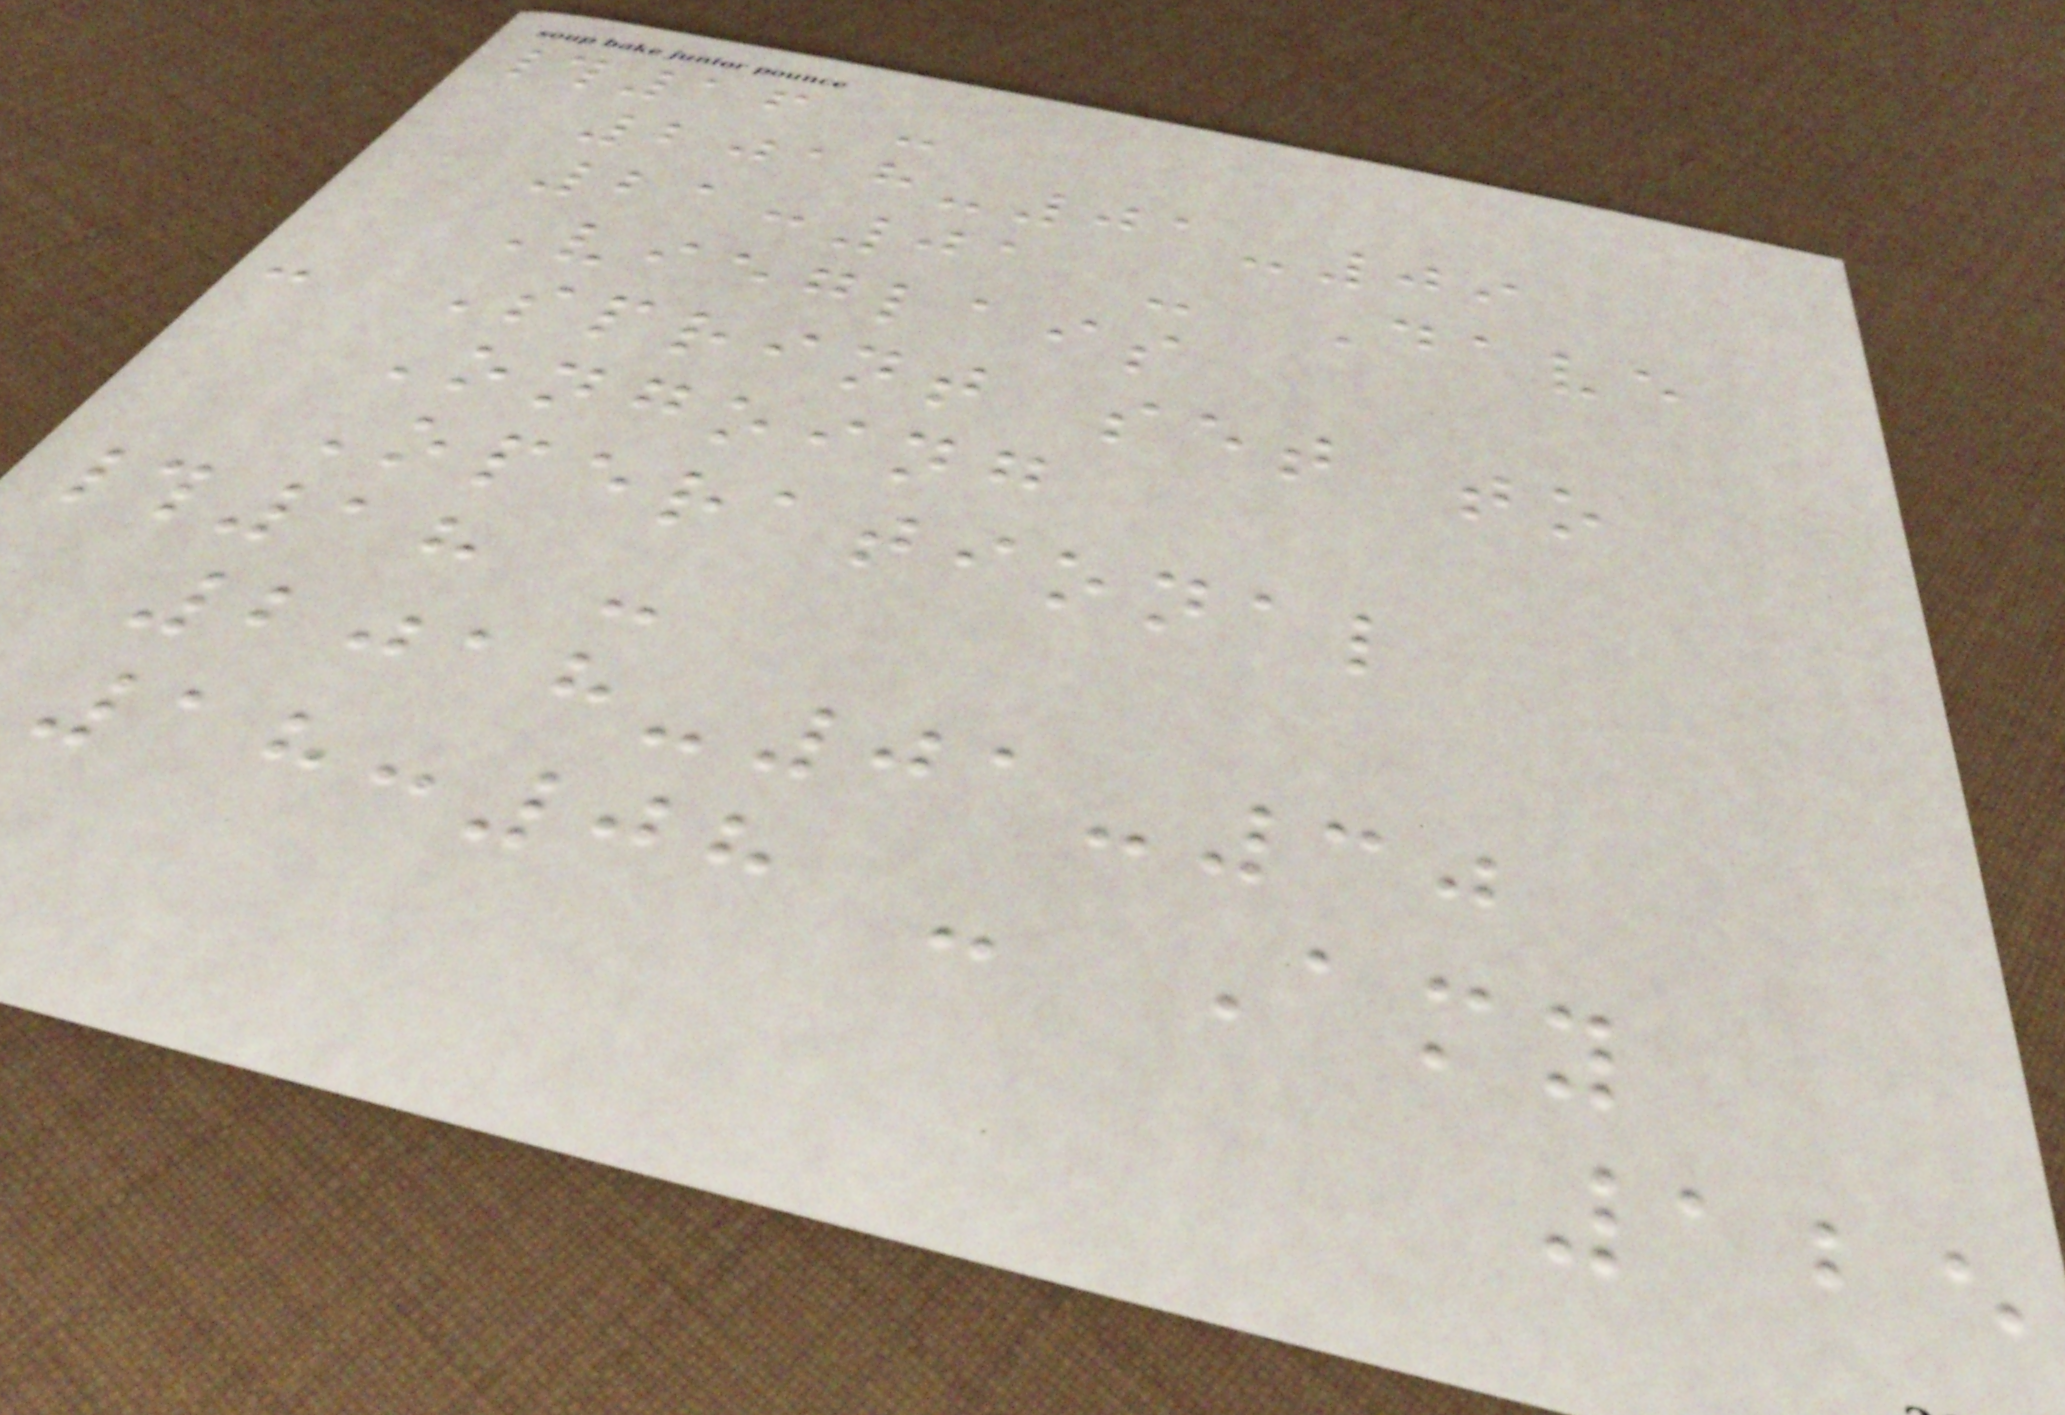#16 -
2018-01-09
21:01 - Dave
Vieglais
- Sprint set to
Ongoing
Operational
#18 -
2018-01-30
18:08 - Amy
125
